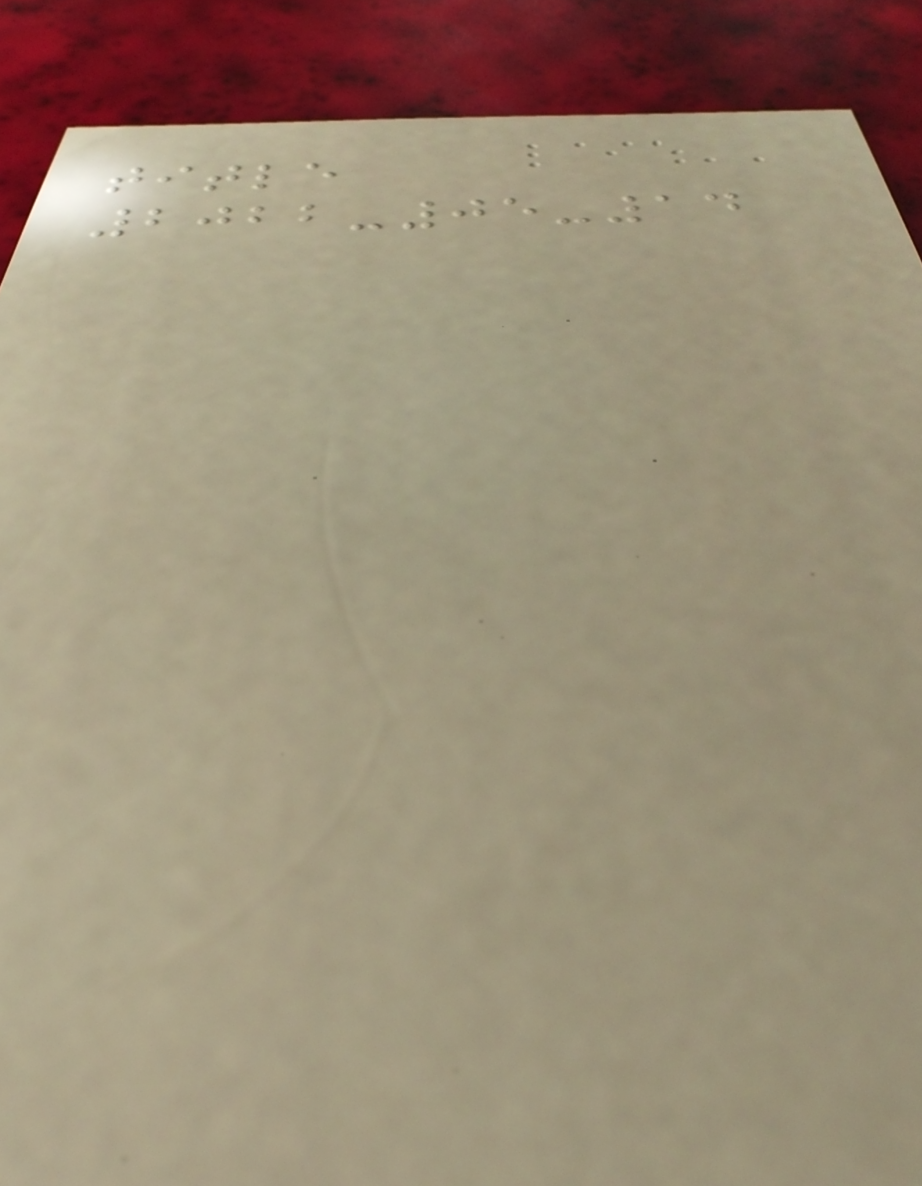title
2022-05-14
